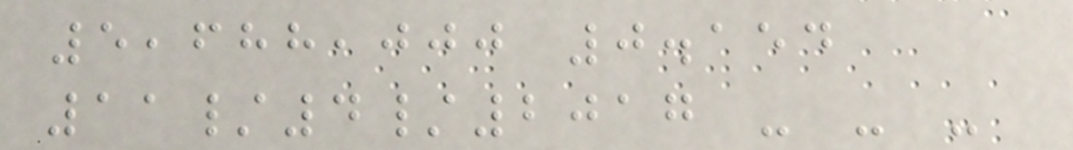5,688,000 0.154
11/4/2017 - - -
